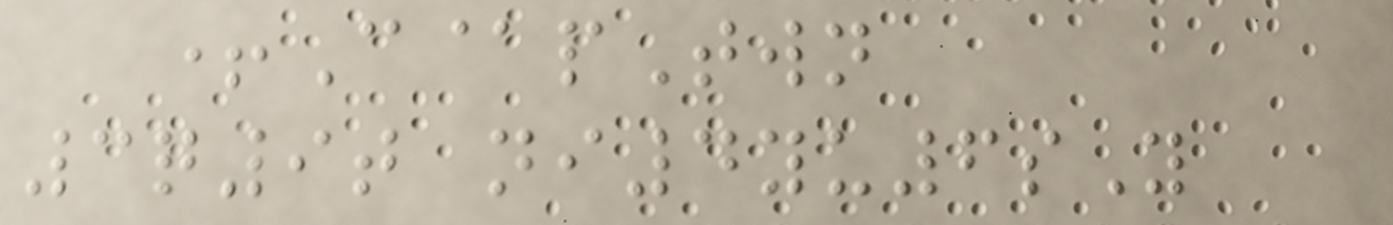+C@pTwn
3q9t ni4yu6sY
